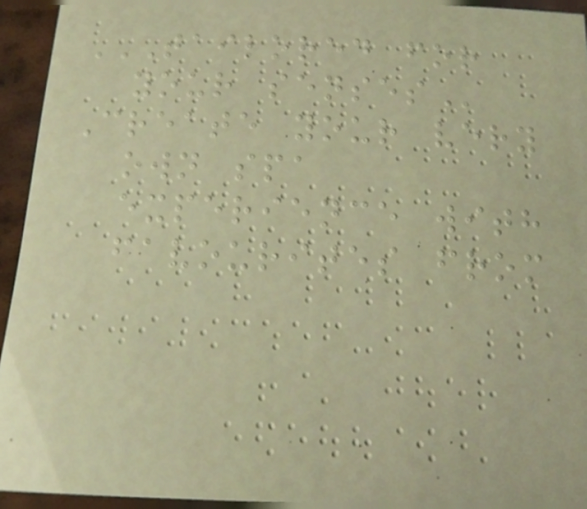TAILORED FOR
YOUR SENSES
Create your very
own spa
experience with
favourites from
